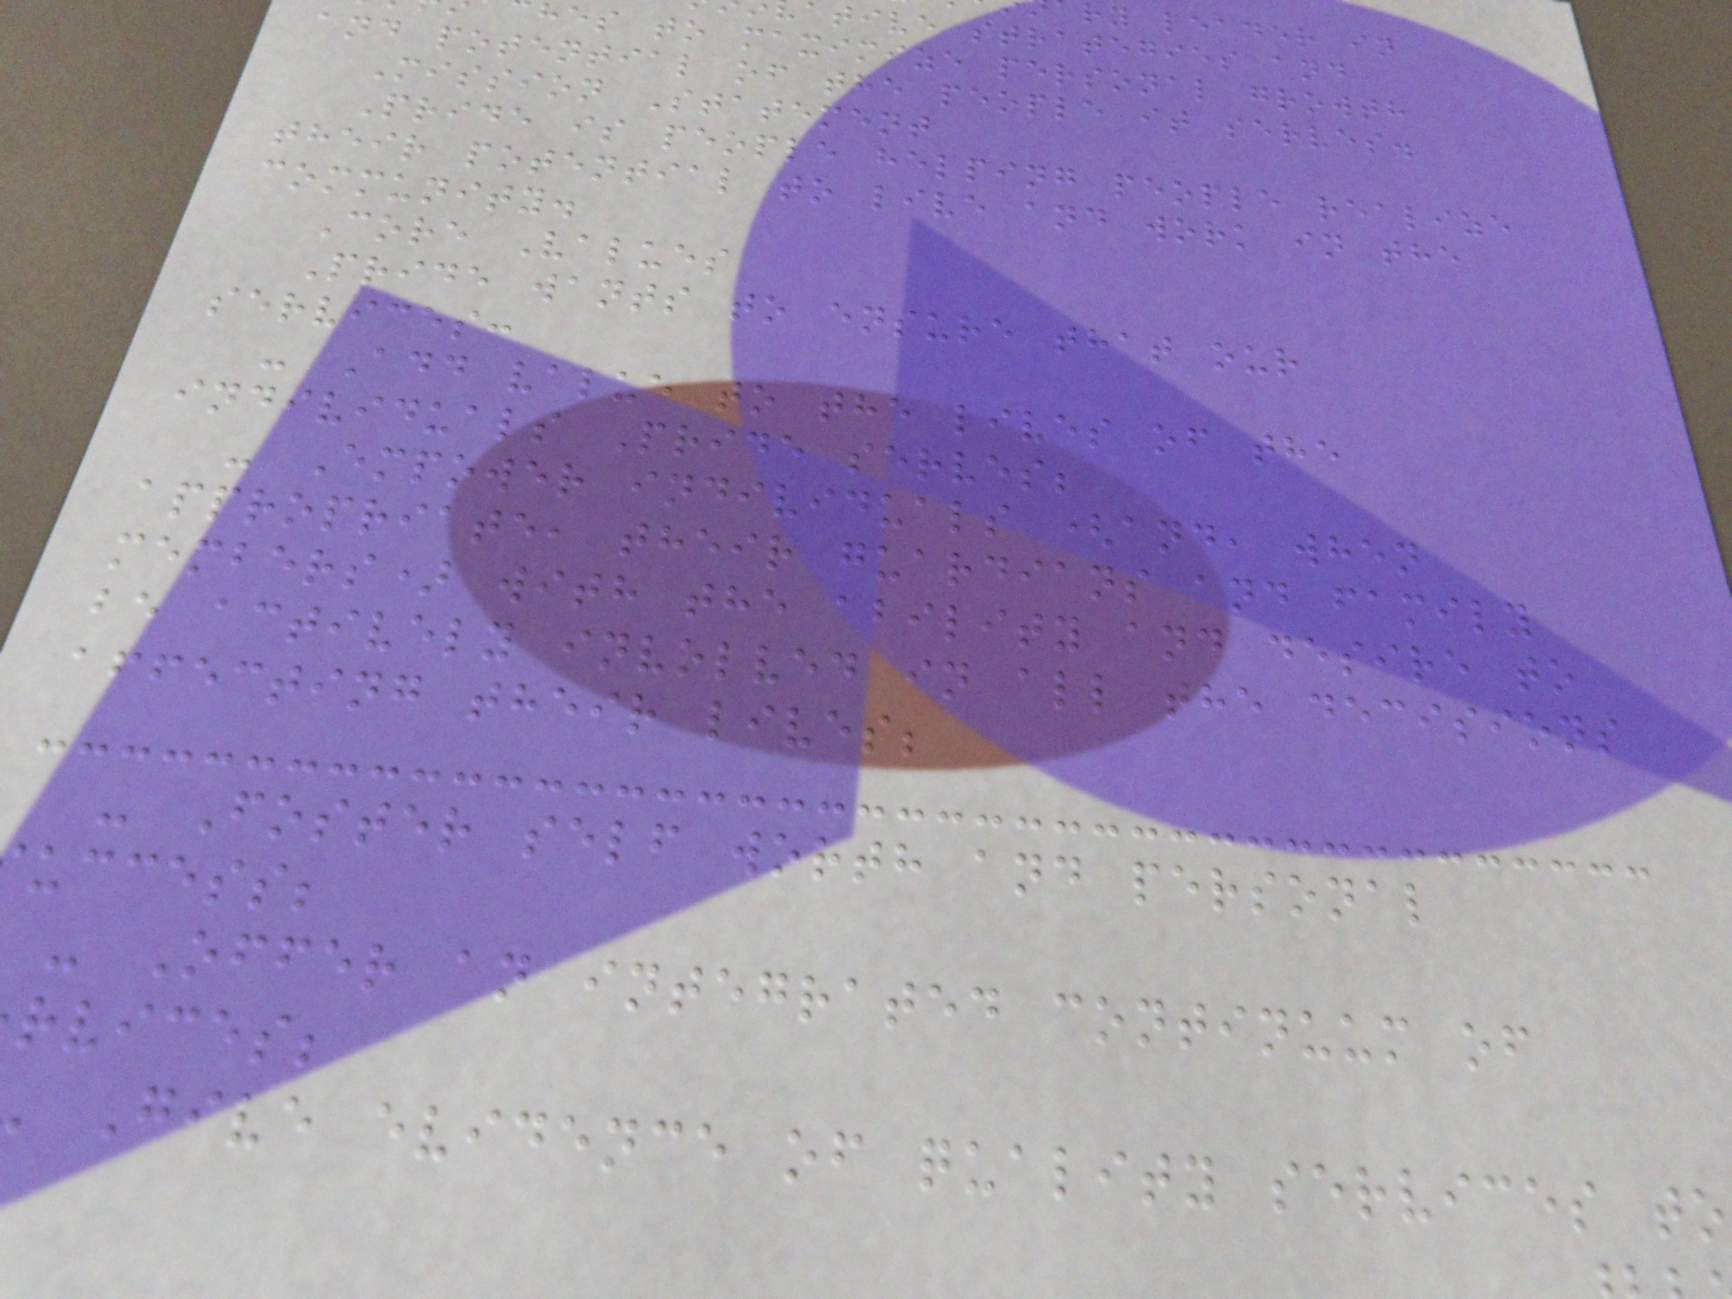ry leader in
tive strategies and
hes to maximize personal growth
and potential of the people it serves.
Mission Statement
Pride is people helping people realize
their potential to live and work in the
community.
Core Values
Pride wants to ensure that our
services:
- Add value to the lives of the
individuals Pride serves;
- Empower individuals (and, when
appropriate, their guardians and family
members) with the ability and desire to
be actively involved in all the decisions
affecting their lives;
- Foster self worth and personal
uccess;
- Offer an integrated continuum of
rvices;
Give evidence of quality services to
